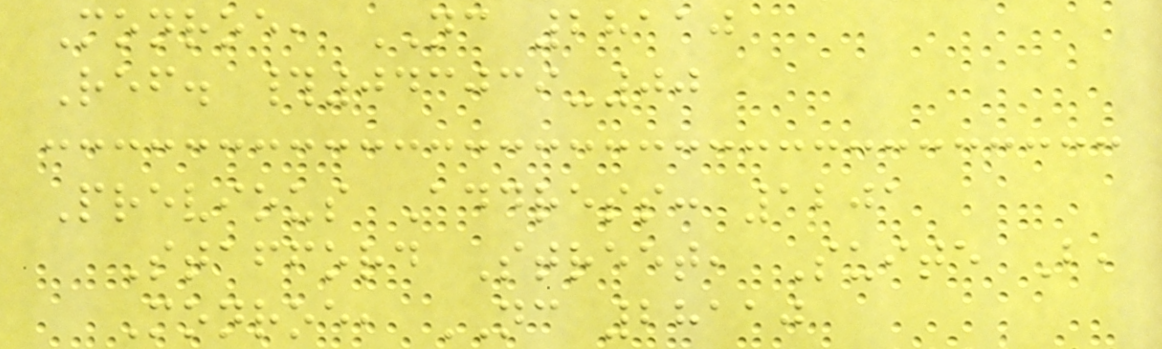Monroe, NC 28110
Ref. #043039-00
Previous Address: 1201
Stafford Street, Suite B,
Monroe, NC 28110
